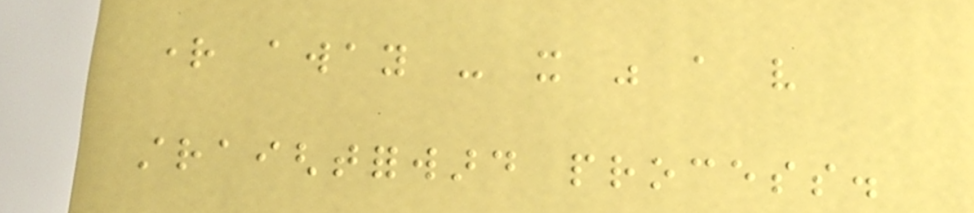right away - it was a very
straightforward process.
